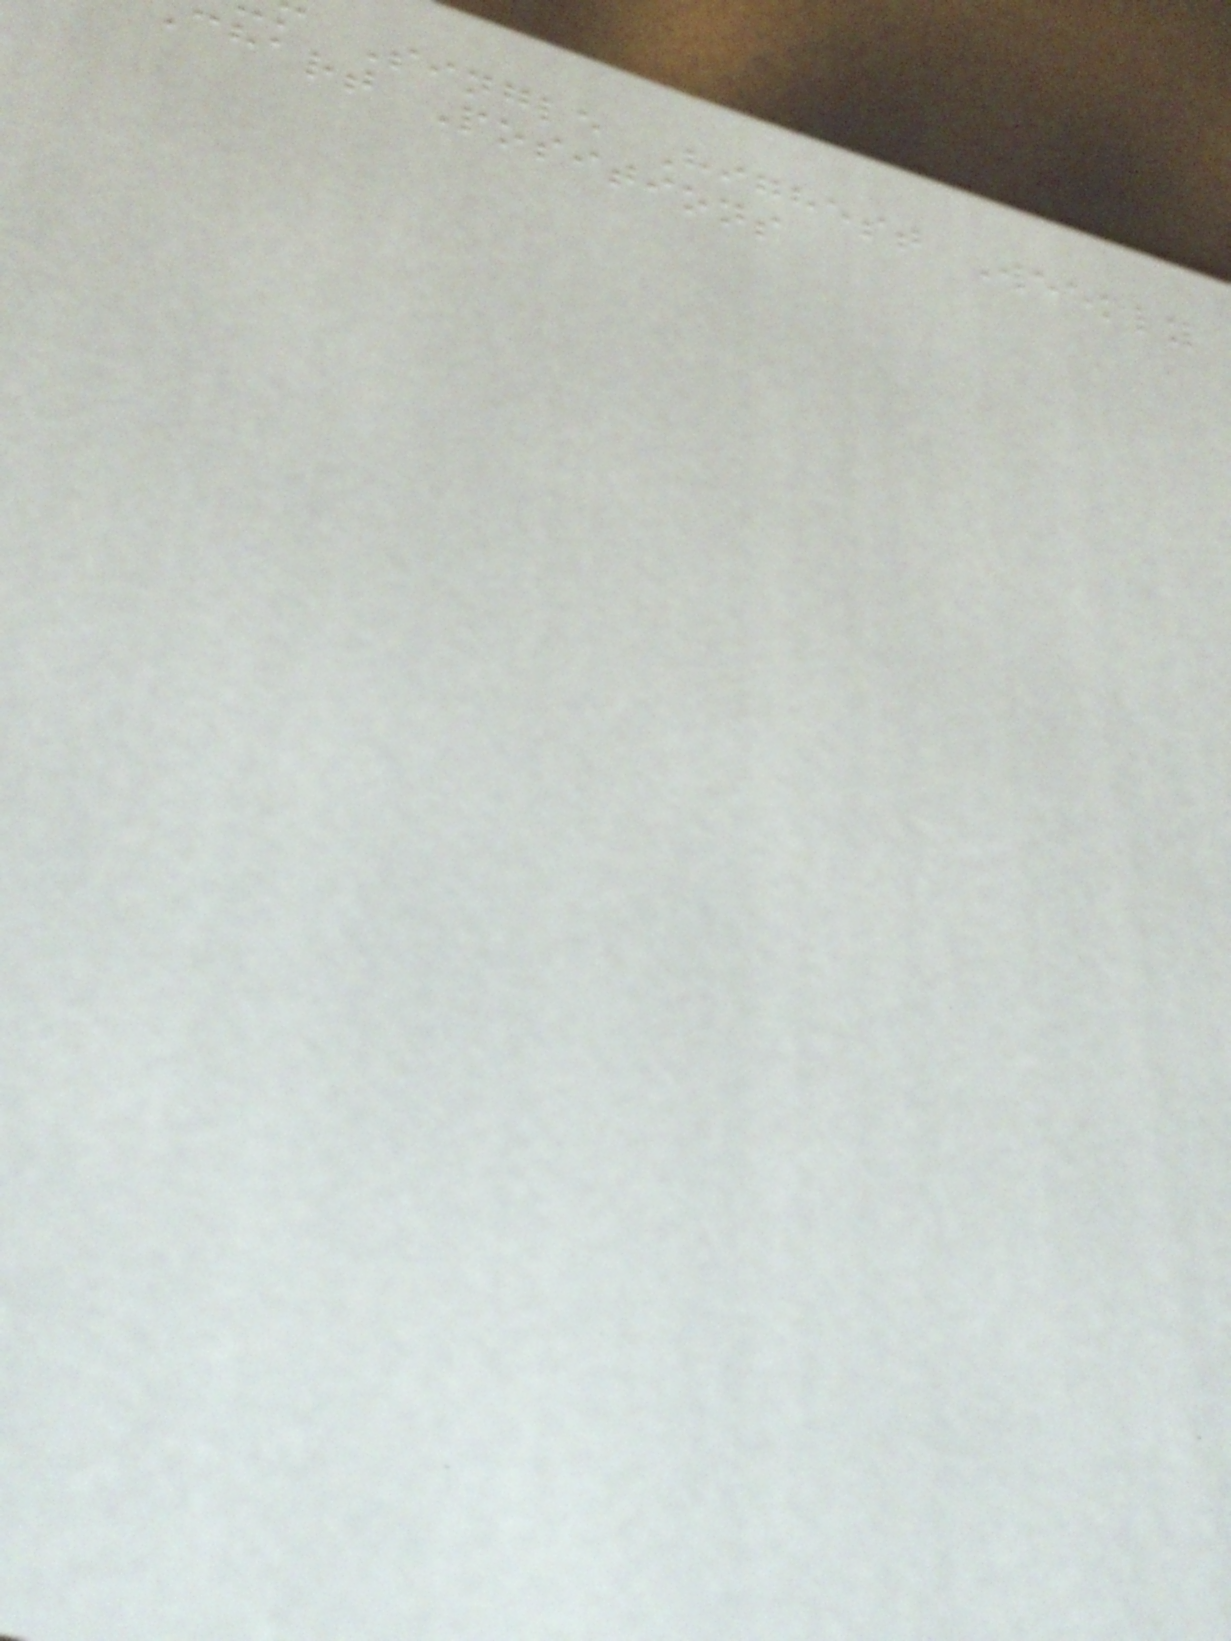Single Highest Weekly
chart Positions
